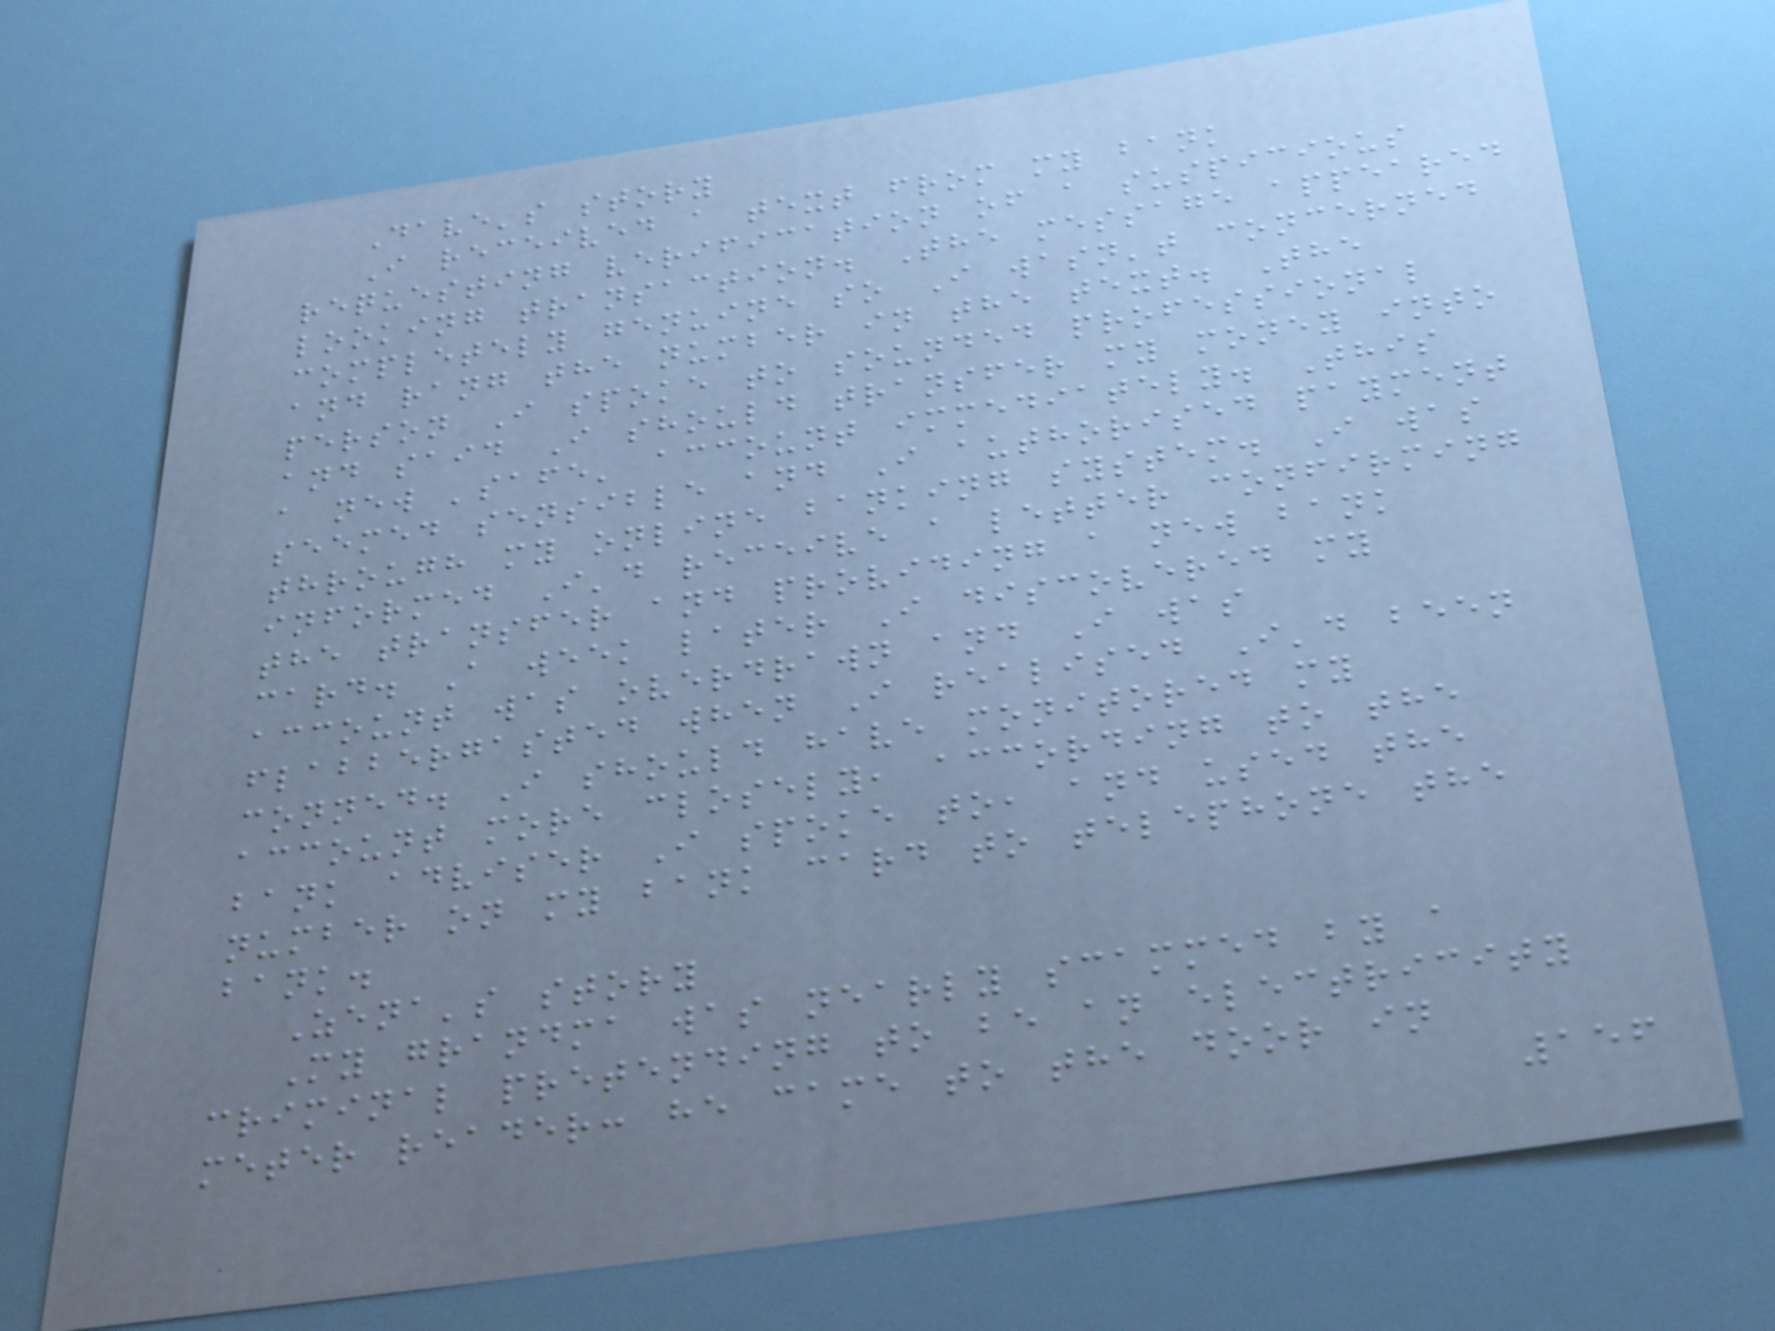Dave's story
I received a text from my bank
requesting verification of a suspicious
looking transaction. The message appeared
completely genuine so I wasn't concerned
and rang the number in the text. The
person I spoke to sounded professional
and said I should transfer my money into
a new 'safe' account immediately. This
seemed sensible and I authorised payment
through my online banking system. I was
informed I'd receive a letter confirming
the transfer and providing a new bank
card. A week later I discovered my
account was overdrawn and I was
flabbergasted when I realised I'd been
conned. I should have monitored my
account more closely, according to the
bank adviser I spoke to, and used the
number on my bank card to telephone the
bank.
Zena's story
My grandma was nearly scammed by a
criminal pretending to be an electricity
meter reader: he came to the door in
156
